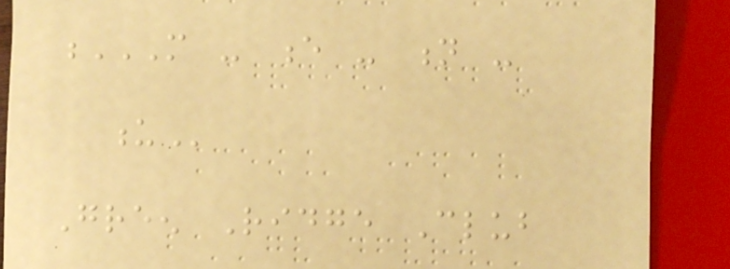M - E - N -
U
Green Ridge Club
